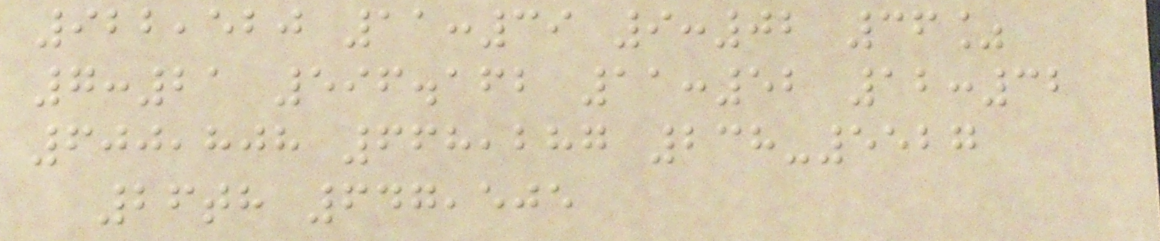922,520 11:39 9:02 36%
7:21 596.162 11:52 12:32
600,808 668,287 238-5527
26th 647,505
